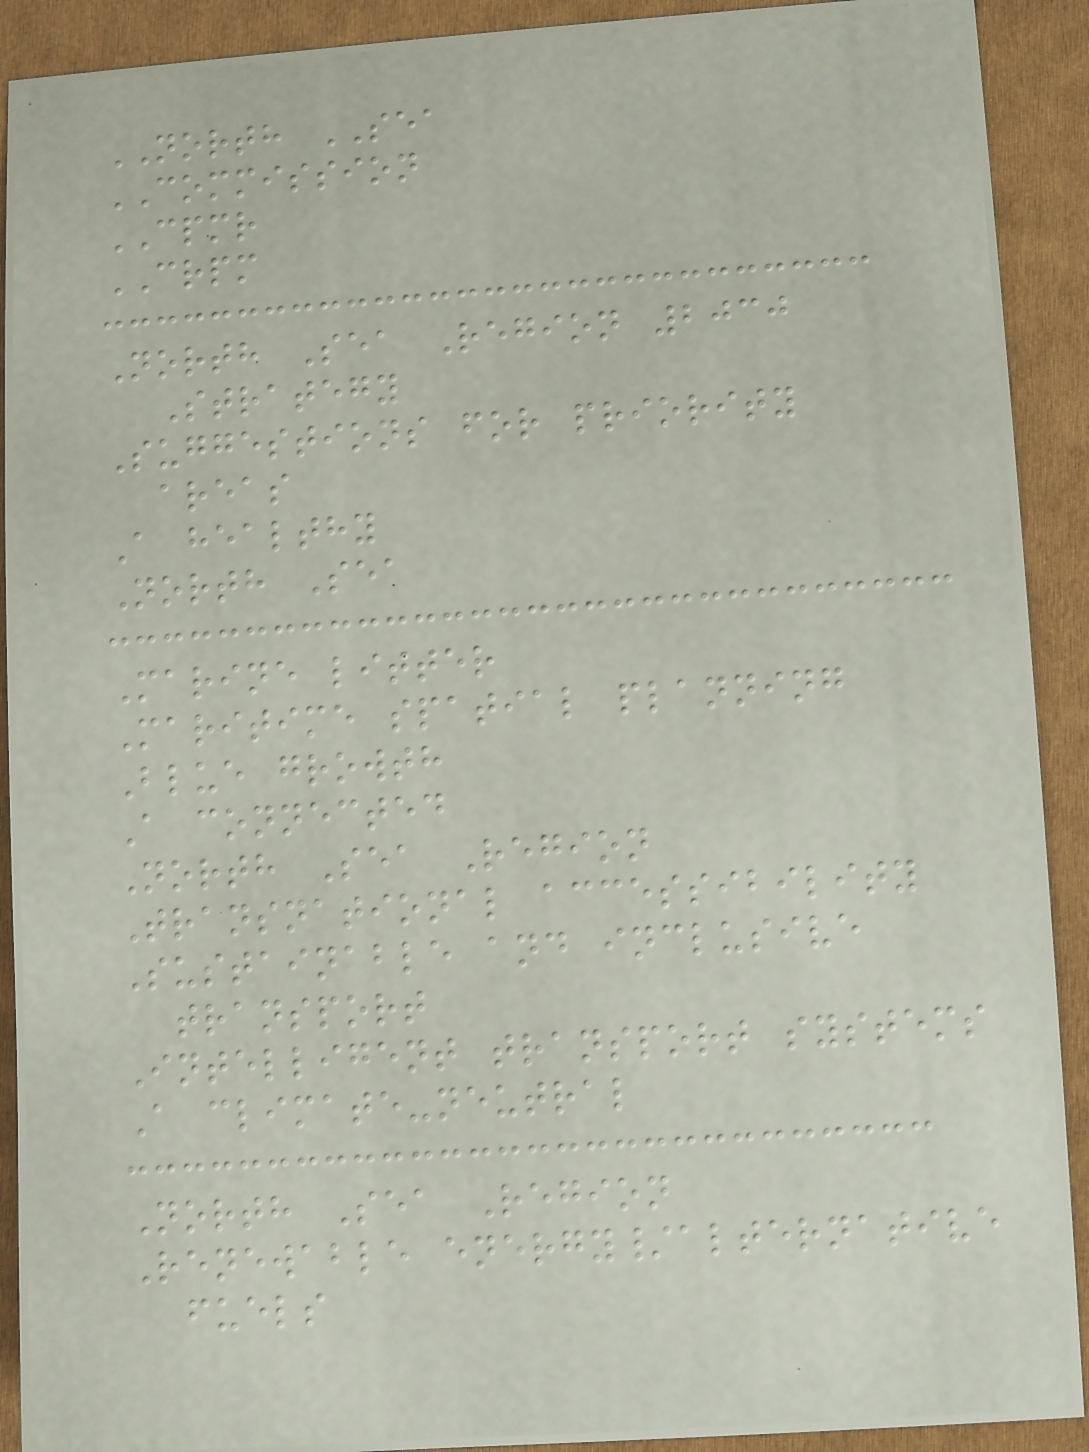NORTH SEA
COMMISSION
CPMR
CRPM
North Sea Region 2030
Strategy
Suggestions for priority
areas
A healthy
North Sea
Marine litter
Maritime spatial planning
Blue growth
A connected
North Sea Region
Transnational accessibility
Sustainable and inclusive
transport
Intelligent transport systems
A climate-neutral
North Sea Region
Renewable energy/alternative
fuels
